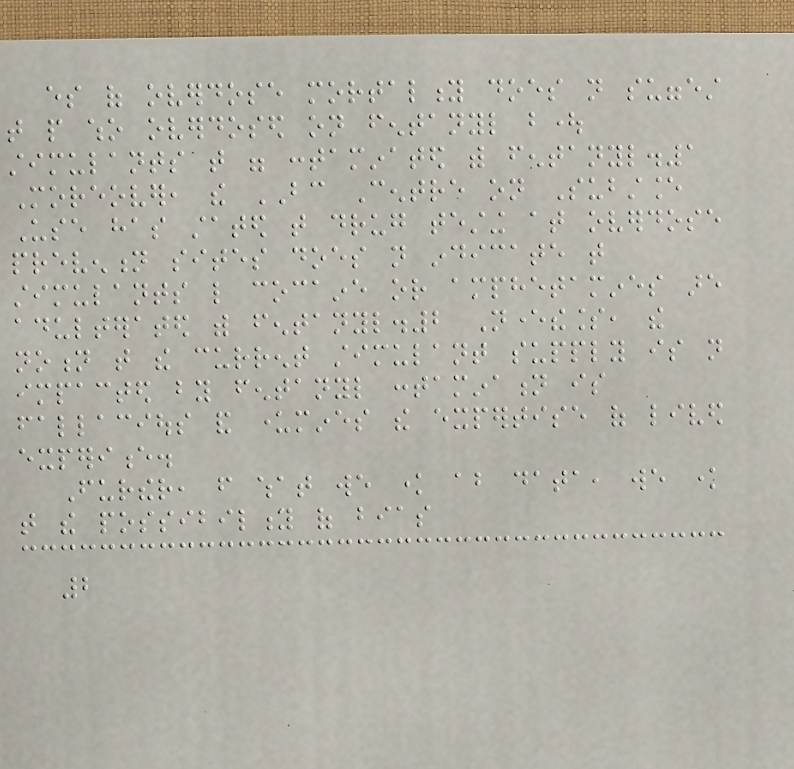es of overdose mortality does not suggest
that people who overdosed on fentanyl bought
stimulants that were contaminated with fentanyl.1
Moreover, the BC Centre on Substance
Use has stated that drug testing at overdose
prevention sites does not indicate that
stimulants like cocaine or amphetamines are
adulterated with fentanyl.2 Nevertheless, the
notion that the current stimulant supply is not
impacted by fentanyl contamination is
fallacious and undermines the expertise of lived
experience.
Further, from what we know about data, we know
that the possibility of bias
2
